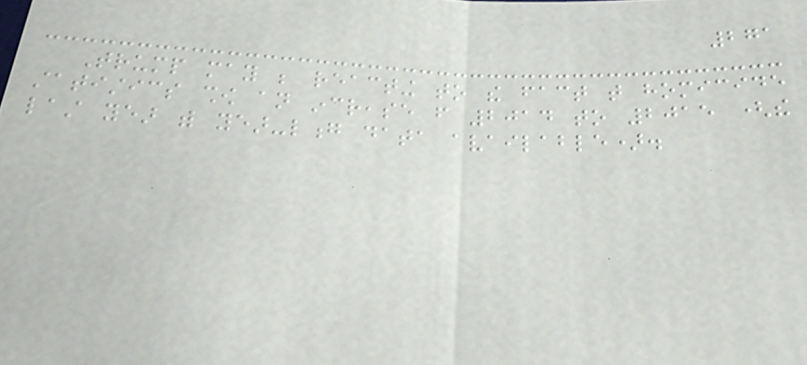271
Trump may be reacting to the fact that homicide
statistics show an increase from 2014 to 2015 (the
last year with year-long data available).
